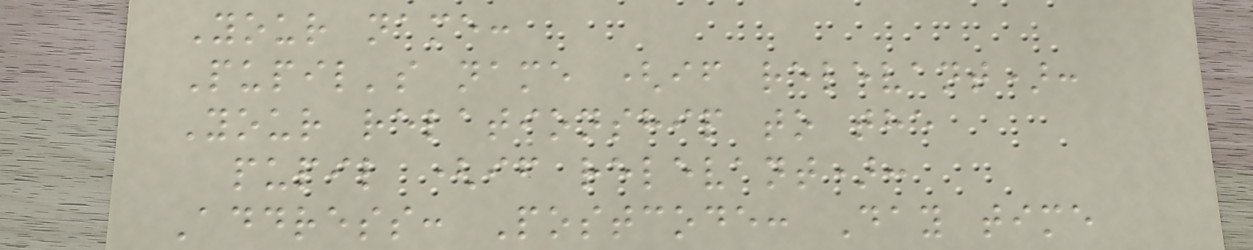Your name:
Pupil's name (if relevant):
Your relationship to the
pupil (if relevant):
Address: Postcode: Day time
